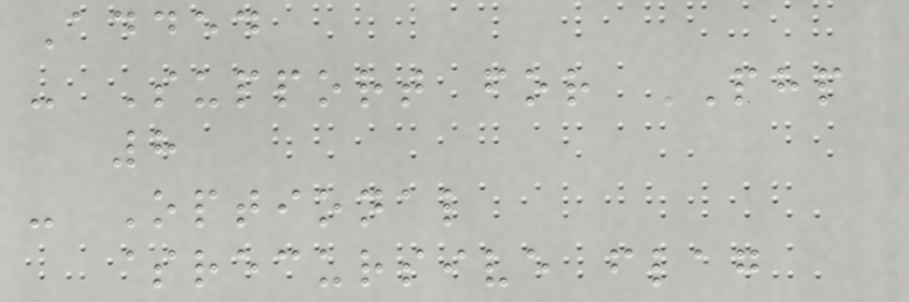Added
- Support for PHP
8
- Optional
$recursive flag
